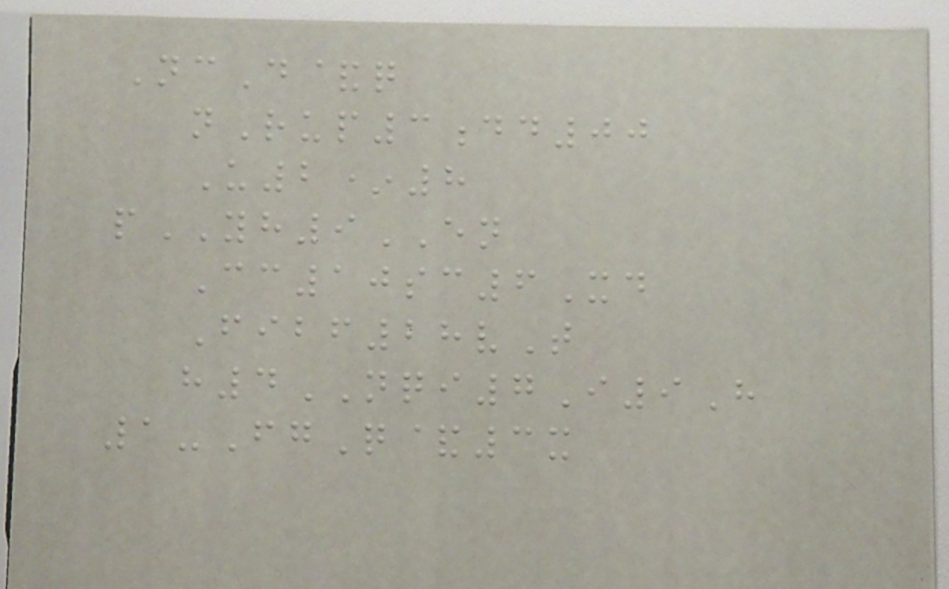NcD&q
nRup3dd00
U2*8
pYH9EN
Cc10sc6Xd
Fibf28vT
h4NQI7I9H
1-FgQ&3x
